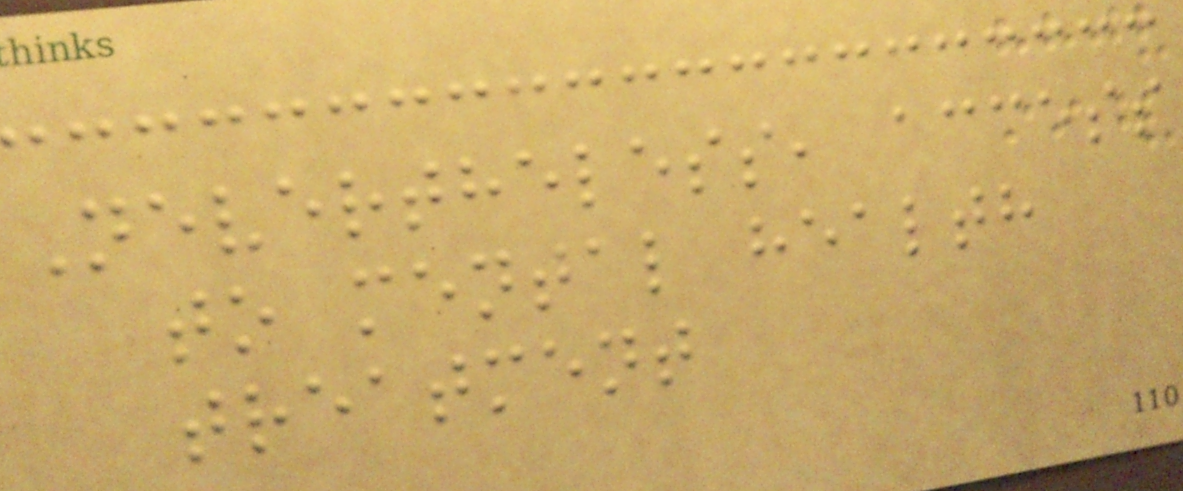Nevertheless, access
to mental health
treatment
